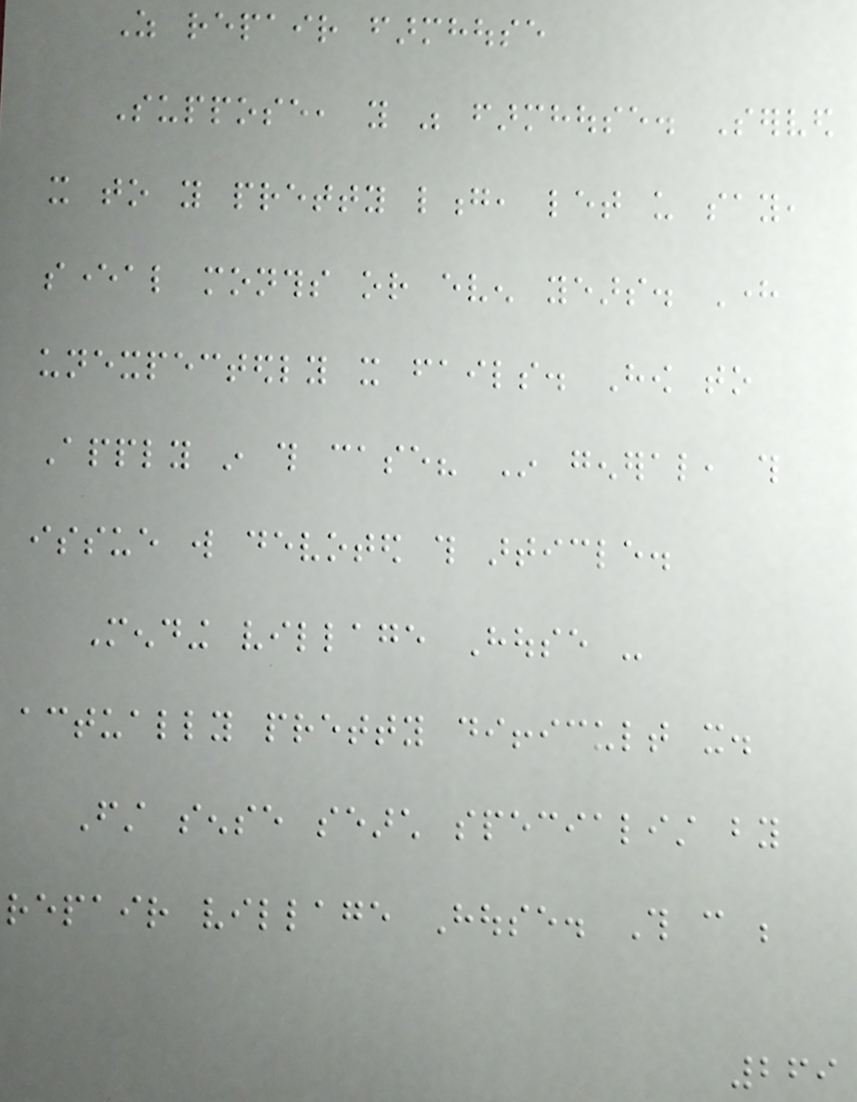As repair farmhouse
Suppose, you was farmhouse. Served
it to you pretty long, let us say,
several months or even years. Here
unexpectedly it fails. How to
Apply in this case? In general, this
issue will devoted this article.
Mending village House -
actually pretty difficult it.
First sense search specialist by
repair village House. This can be
269
